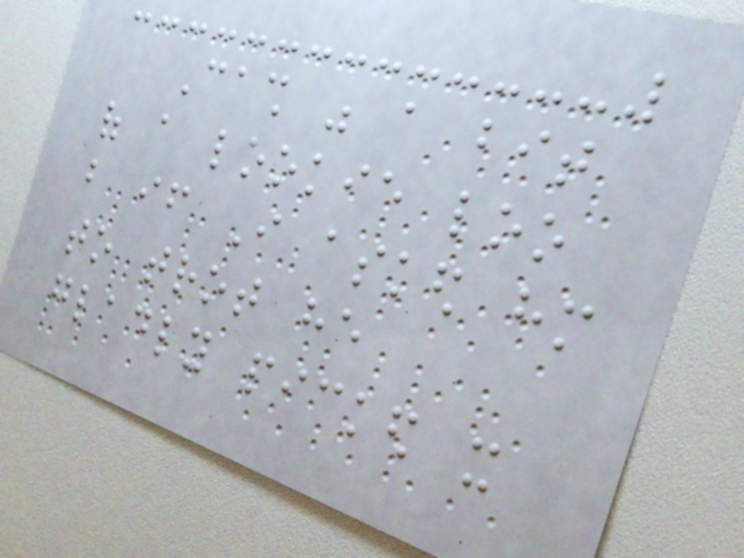Cash was a bit
of a lookie loo
but if I asked him
to trot he
gladly picked it
